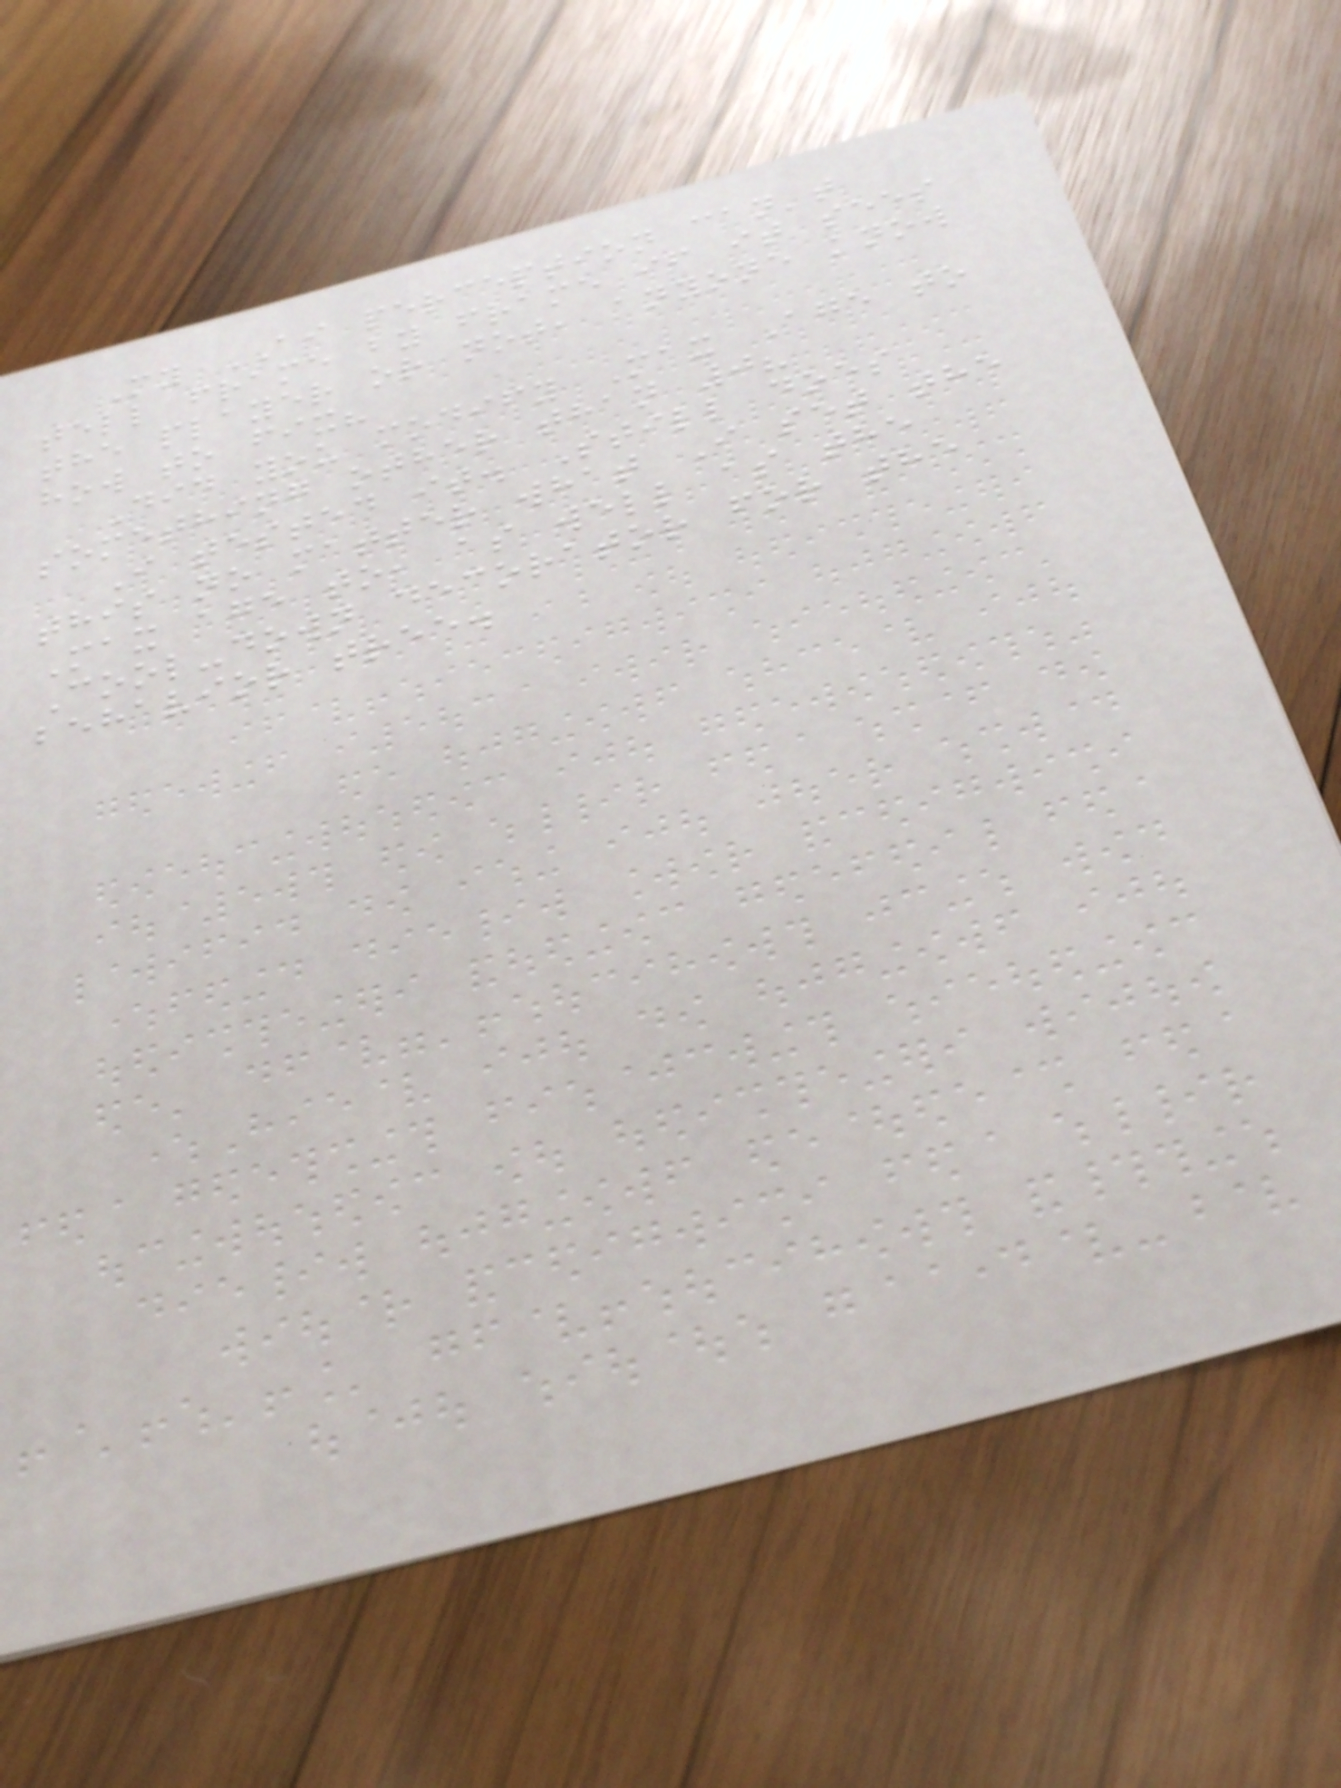My AI perception can't
tell frame by frame if it sees
the player or not, anyone know
how to fix?
Did you modify Max Age to
something other than 0?
I tested it. Still does
this no matter what I set the
Max age to, as well as the
Cool-down decorator for the
behavior tree.
